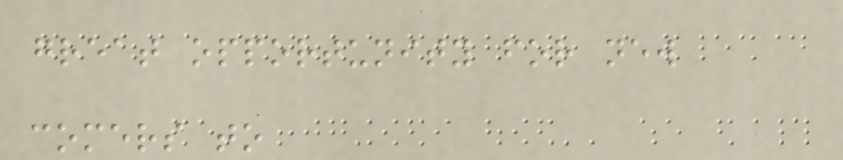great opportunity for new
comers to
